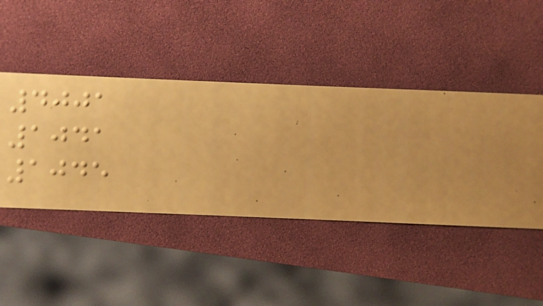4001
1041
1045
